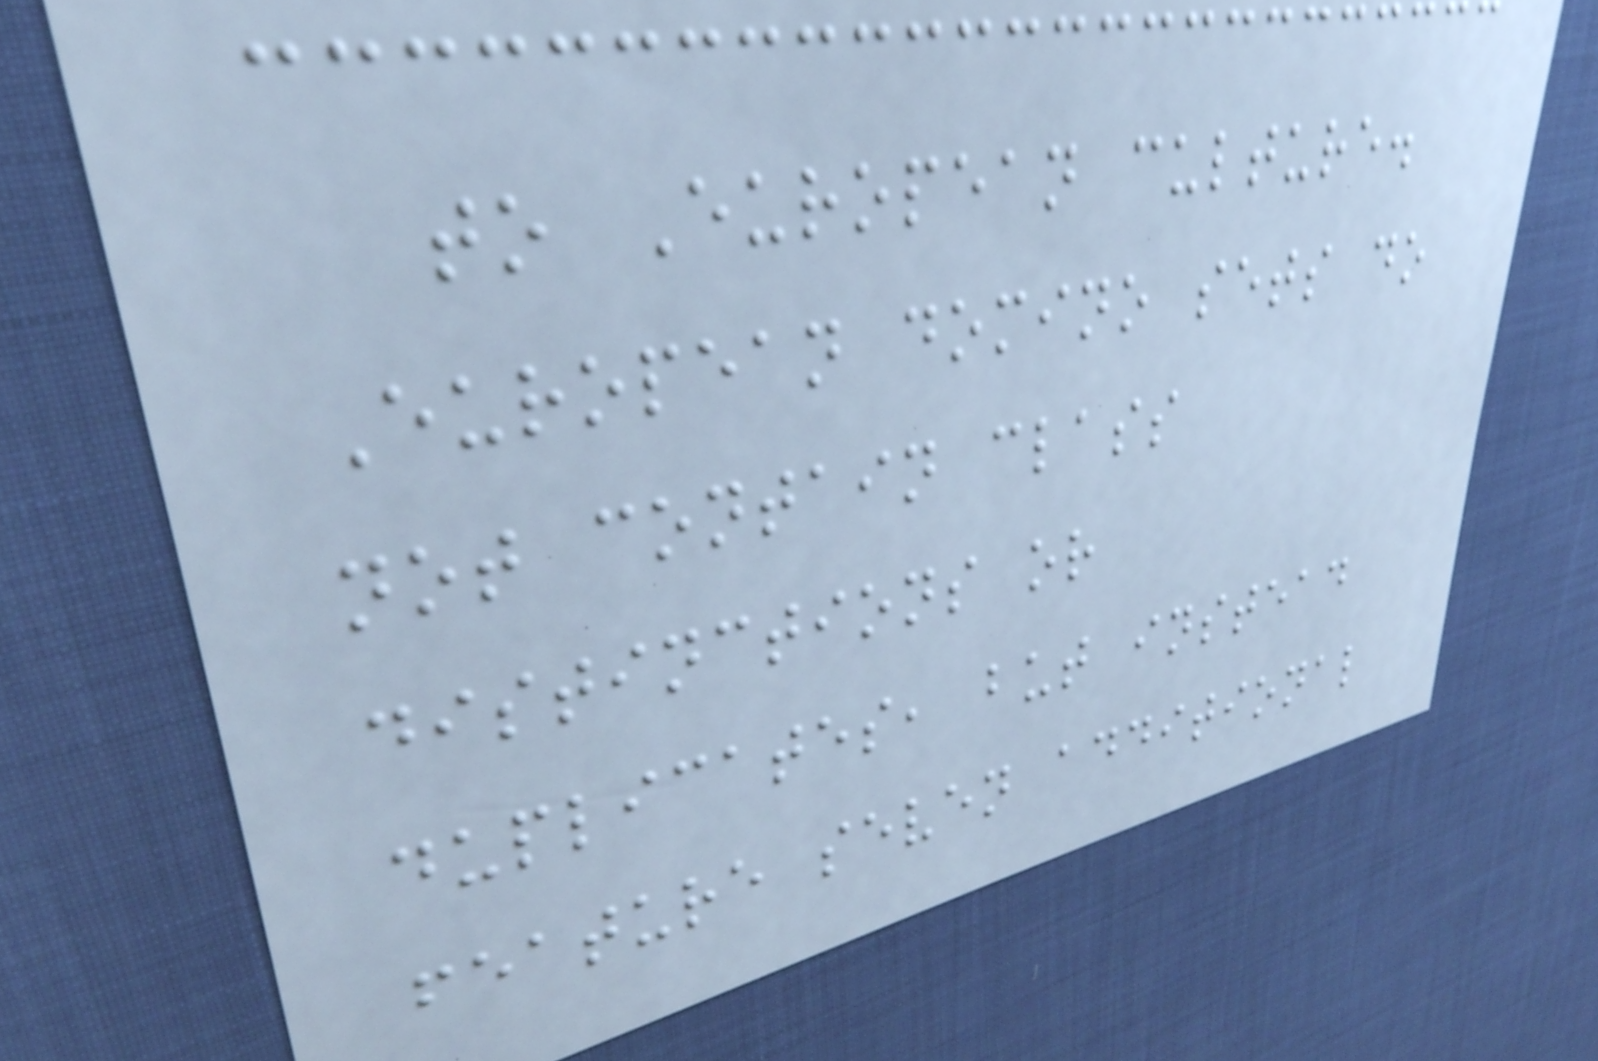to European culture.
European domino sets do
not contain class
distinctions or
duplicates, but instead
feature seven additional
